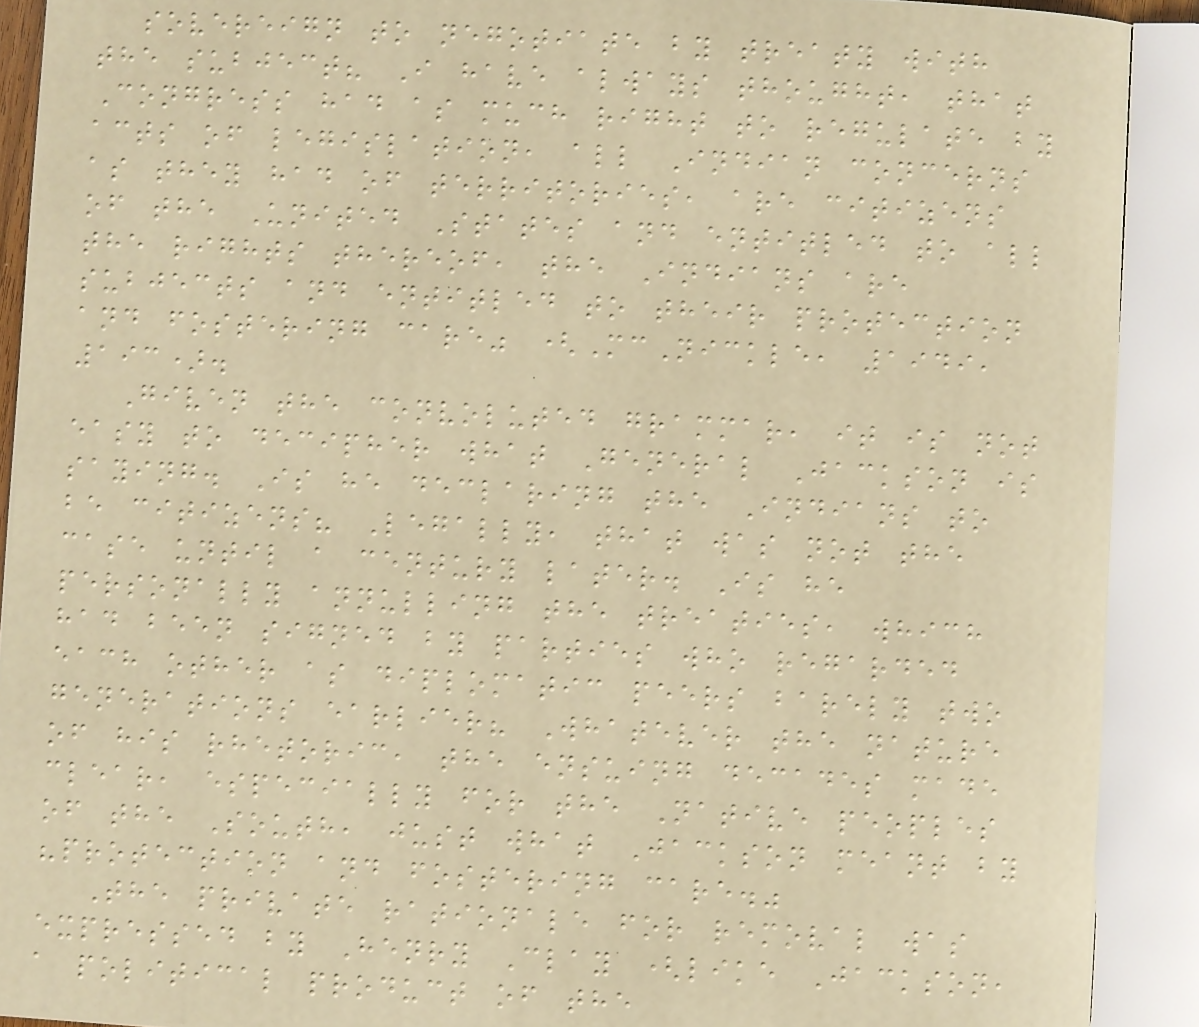sovereign to negotiate by treaty with
the subject? I have always thought, that
Congress had as much right to regulate by
acts of legislation, all Indian concerns
as they had of territories, are citizens
of the United States and entitled to all
the rights thereof, the Indians are
subjects and entitled to their protection
and fostering care" (McNickle, 1949,
193).
Given the convoluted grammar, it is not
easy to decipher what General Jackson is
saying. Is he declaring the Indians to
be citizens? Legally, that was not the
case until a century later. Is he
personally annulling the treaties, which
had been signed by parties who regarded
each other as diplomatic peers barely two
generations earlier? Whatever the nature
of his rhetoric, the ensuing decades made
clear, especially for the Native peoples
of the South, just what Jackson meant by
"protection and fostering care."
The private rationale for removal was
expressed by Henry Clay (like Jackson,
a political product of the
